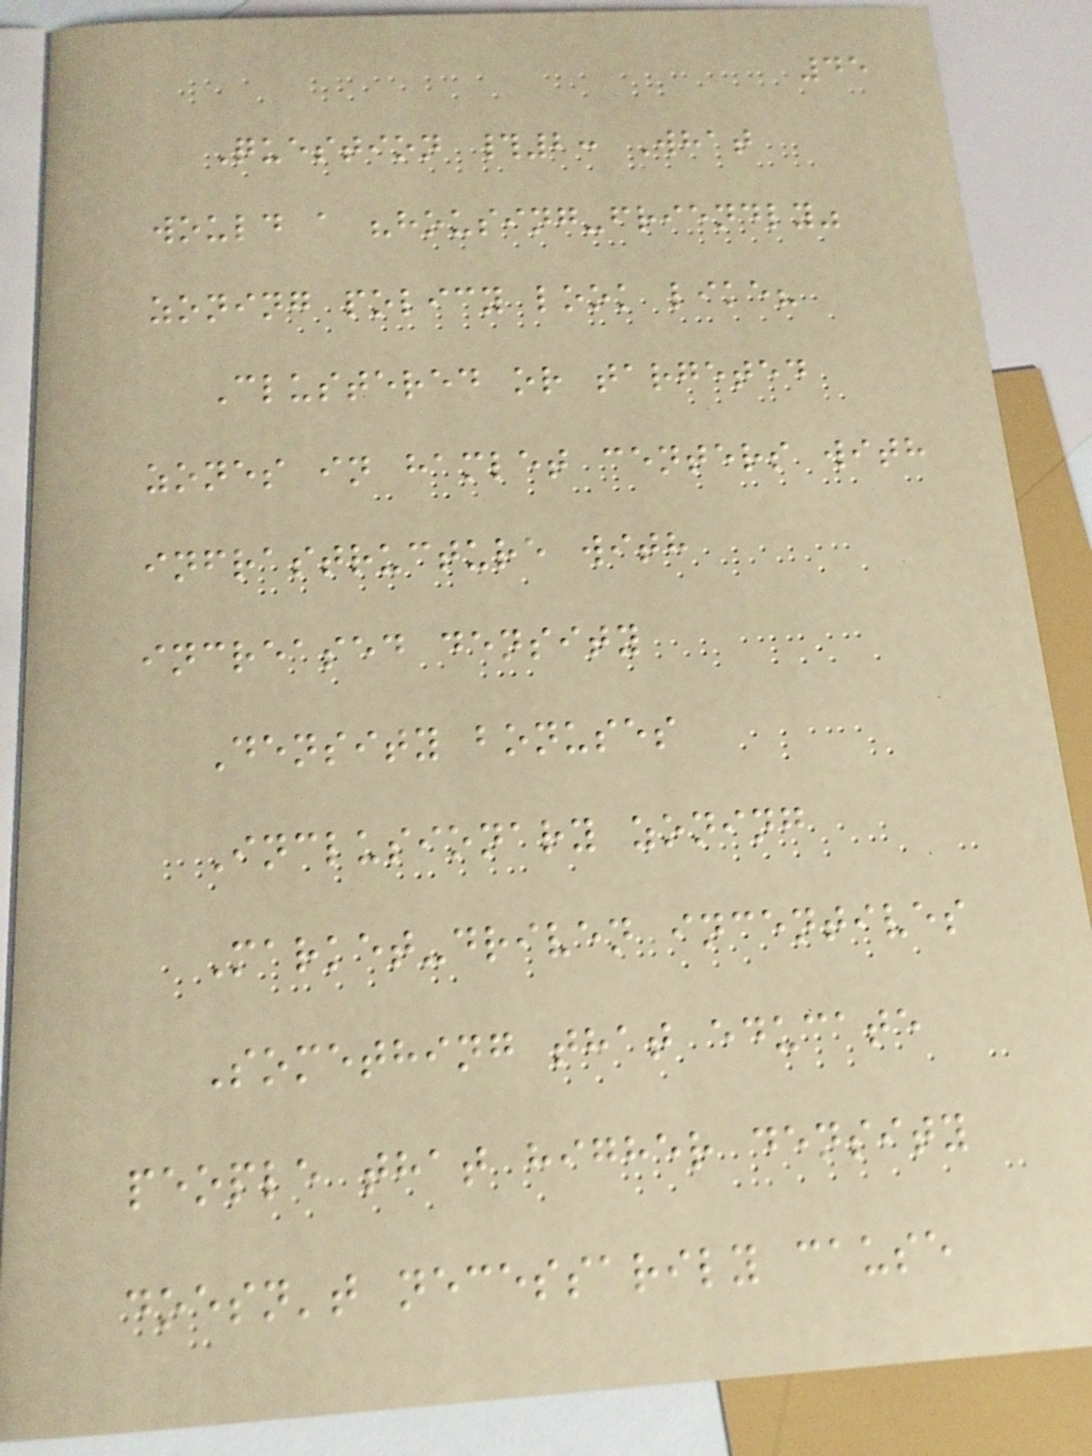45
Question #2: What
would a "housing-friendly"
zoning policy look like?
Clustered or targeted
zones in hamlet centers with
infrastructure with
increased density
Density bonuses
Inclusionary zoning
Market-driven incentives
Something that educate
people that higher density
doesn't necessarily cause
